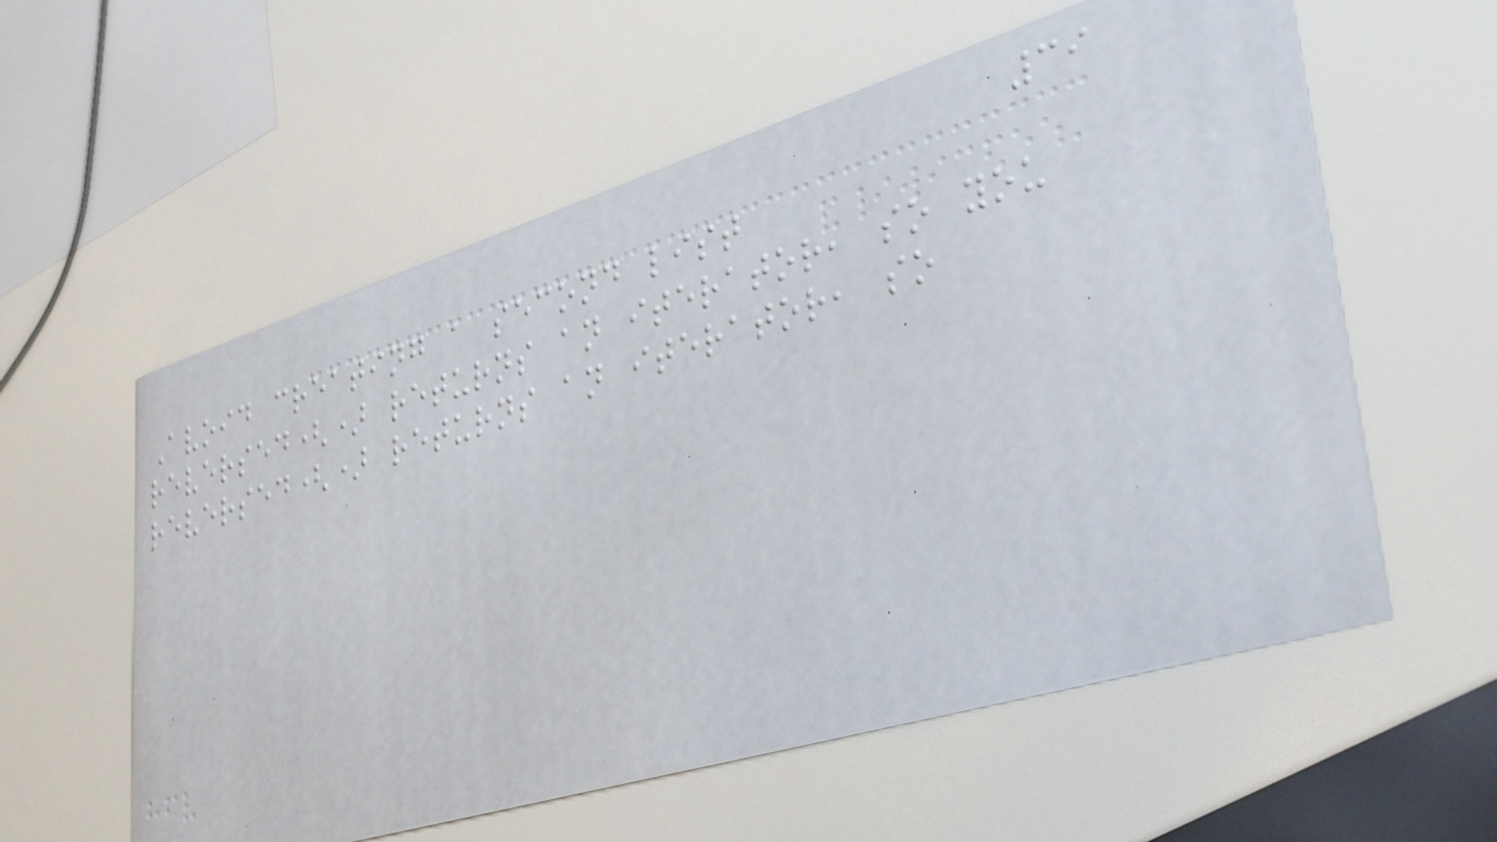39
Avoid creating a second list
reversed() returns an iterator, so you
reversed() returns an iterator, so
